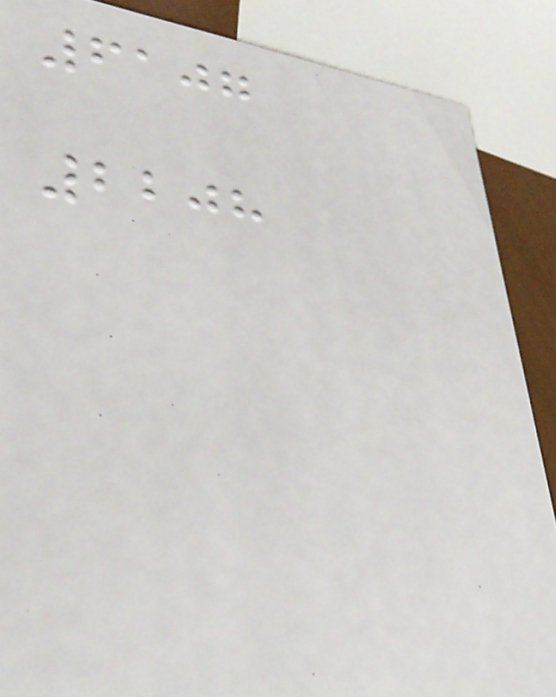6107
2208
